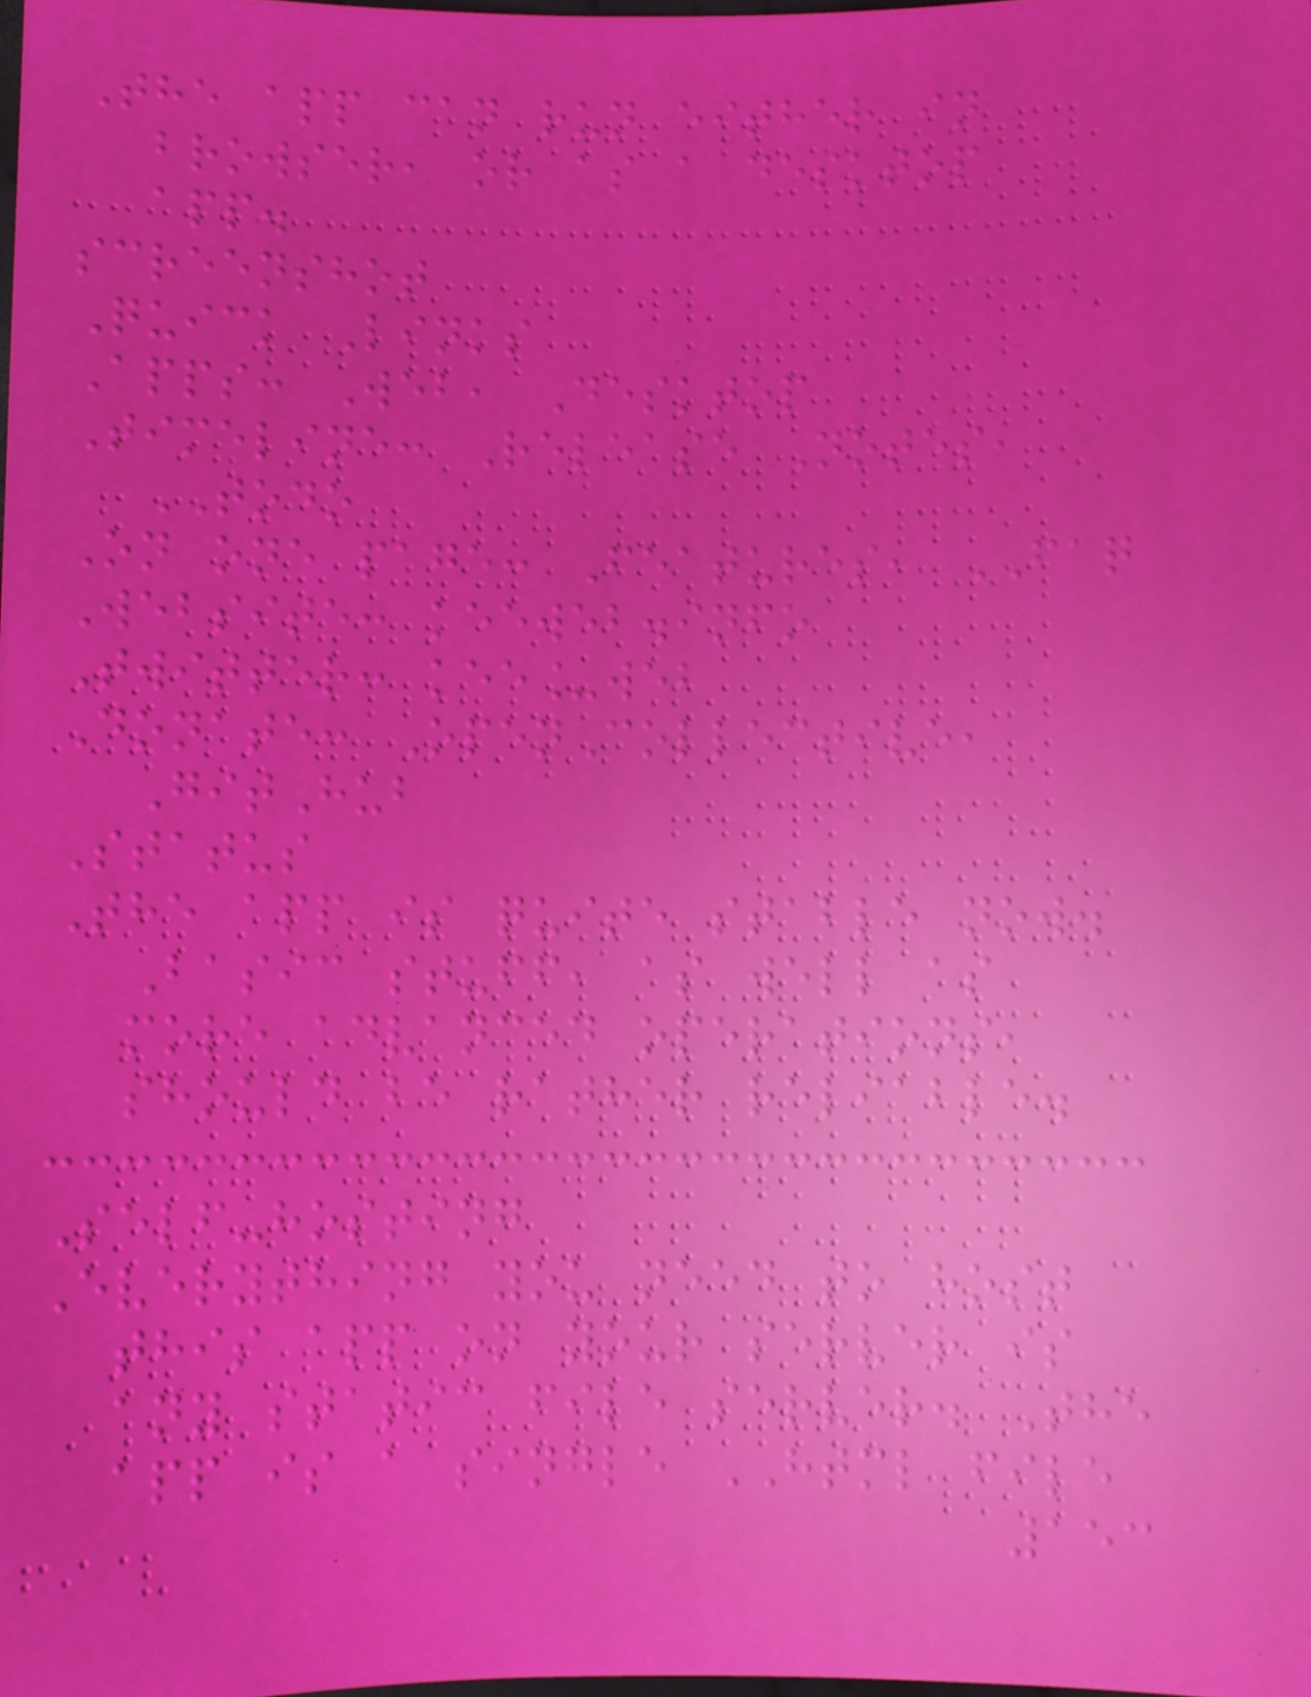The app can run either in
browser, or as a desktop
app.
screenshot
Quick Links
Apps: Web, Desktop
Timeline: Release Notes,
TODO
On one page: Features, FAQ
Website: keeweb.info
Twitter: kee_web
Donate: OpenCollective,
GitHub
Status
The app is quite stable now.
Basic stuff, as well as
more advanced operations,
should be rather reliable.
Self-hosting
Everything you need to host
this app on your server is
any static file server. The
app is a single HTML file
153
